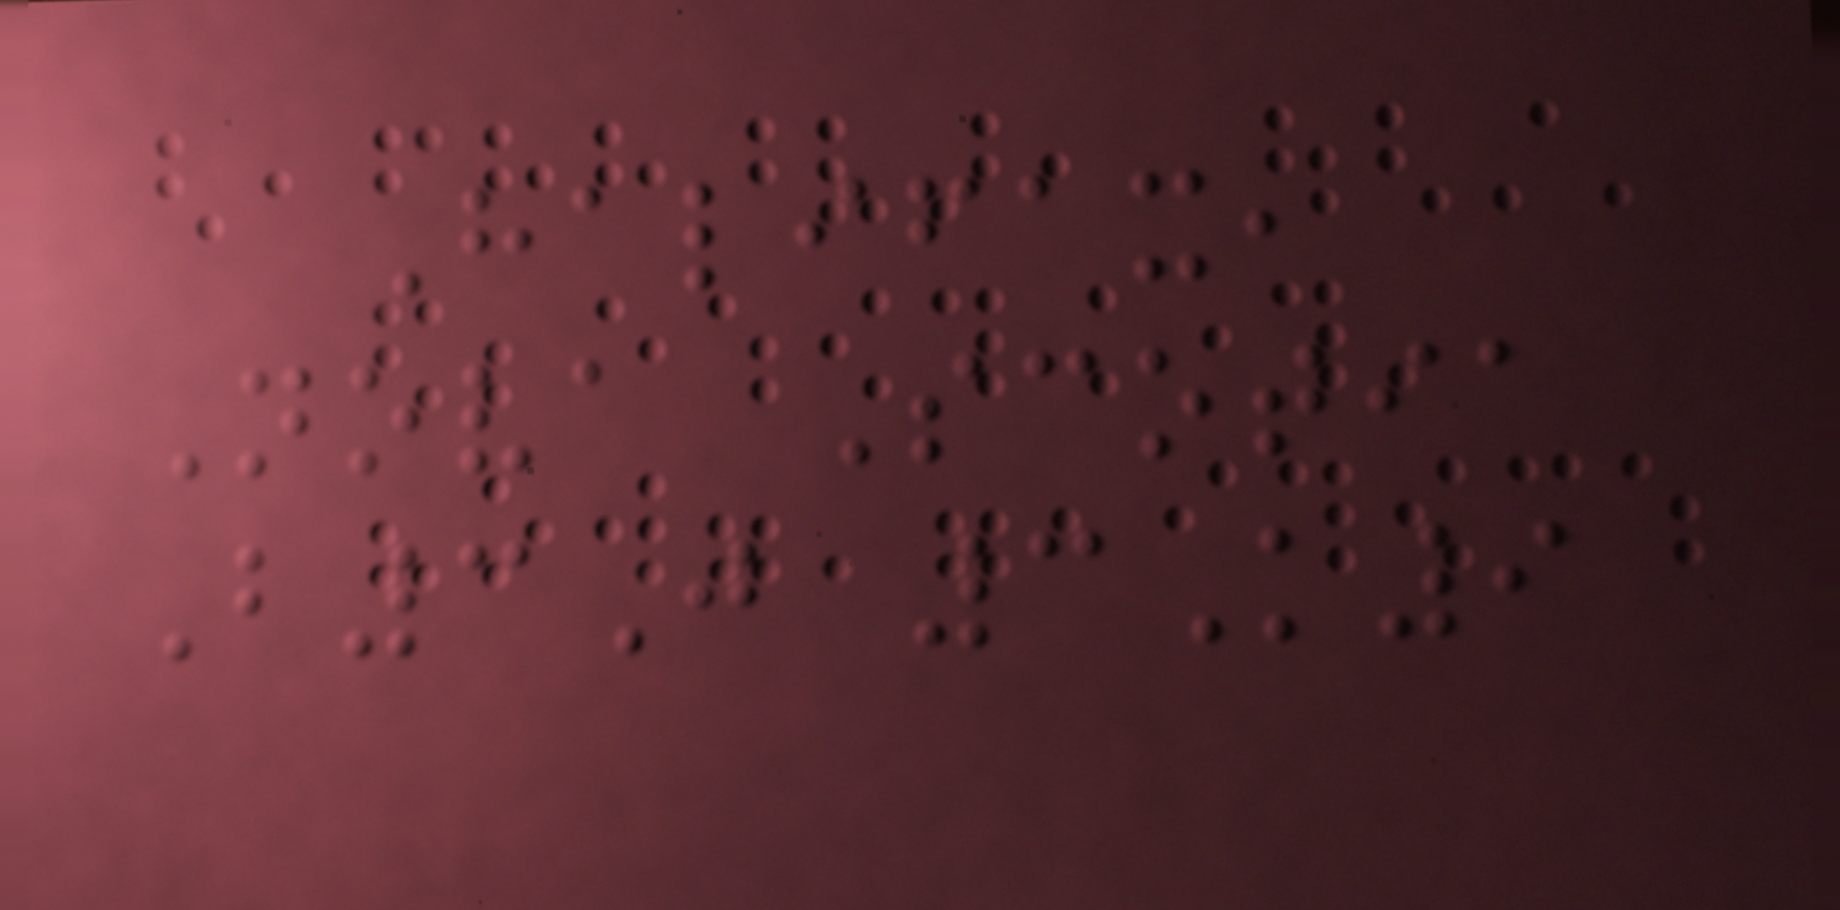Halifax,
Nova Scotia
B3J 3K9
